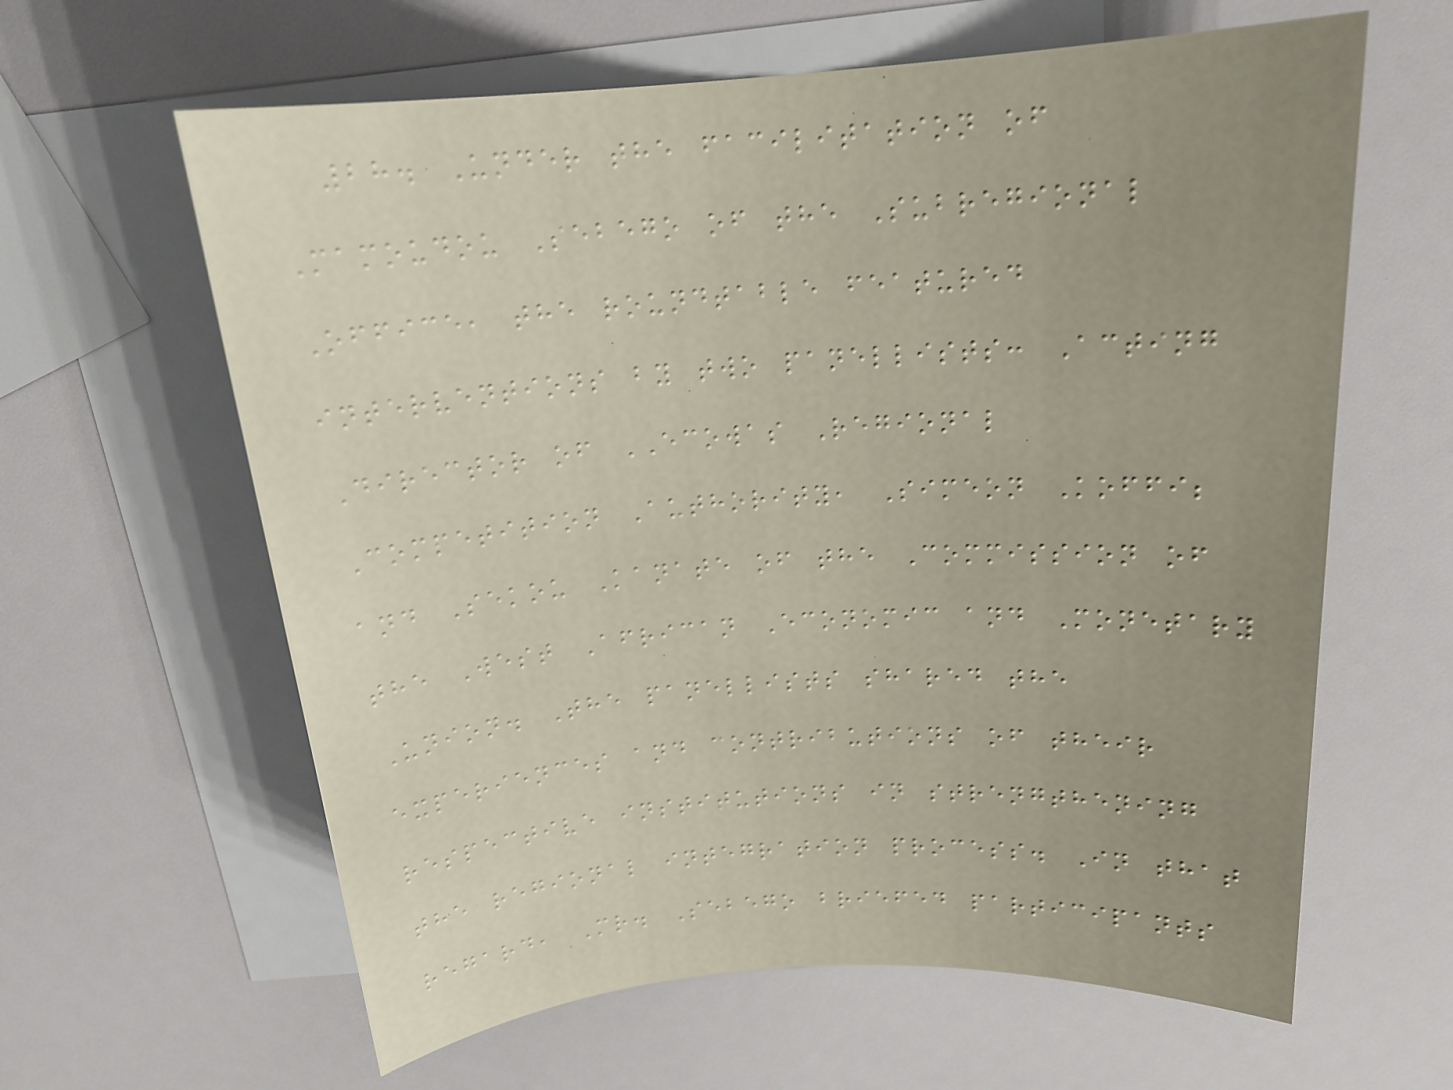28. Under the facilitation of
Mamoudou Sebego of the Subregional
Office, the roundtable featured
interventions by two panellists: Acting
Director of ECOWAS Regional
Competition Authority, Simeon Koffi;
and Sekou Kanate of the Commission of
the West African Economic and Monetary
Union. The panellists shared the
experiences and contributions of their
respective institutions in strengthening
the regional integration process. In that
regard, Mr. Sebego briefed participants
